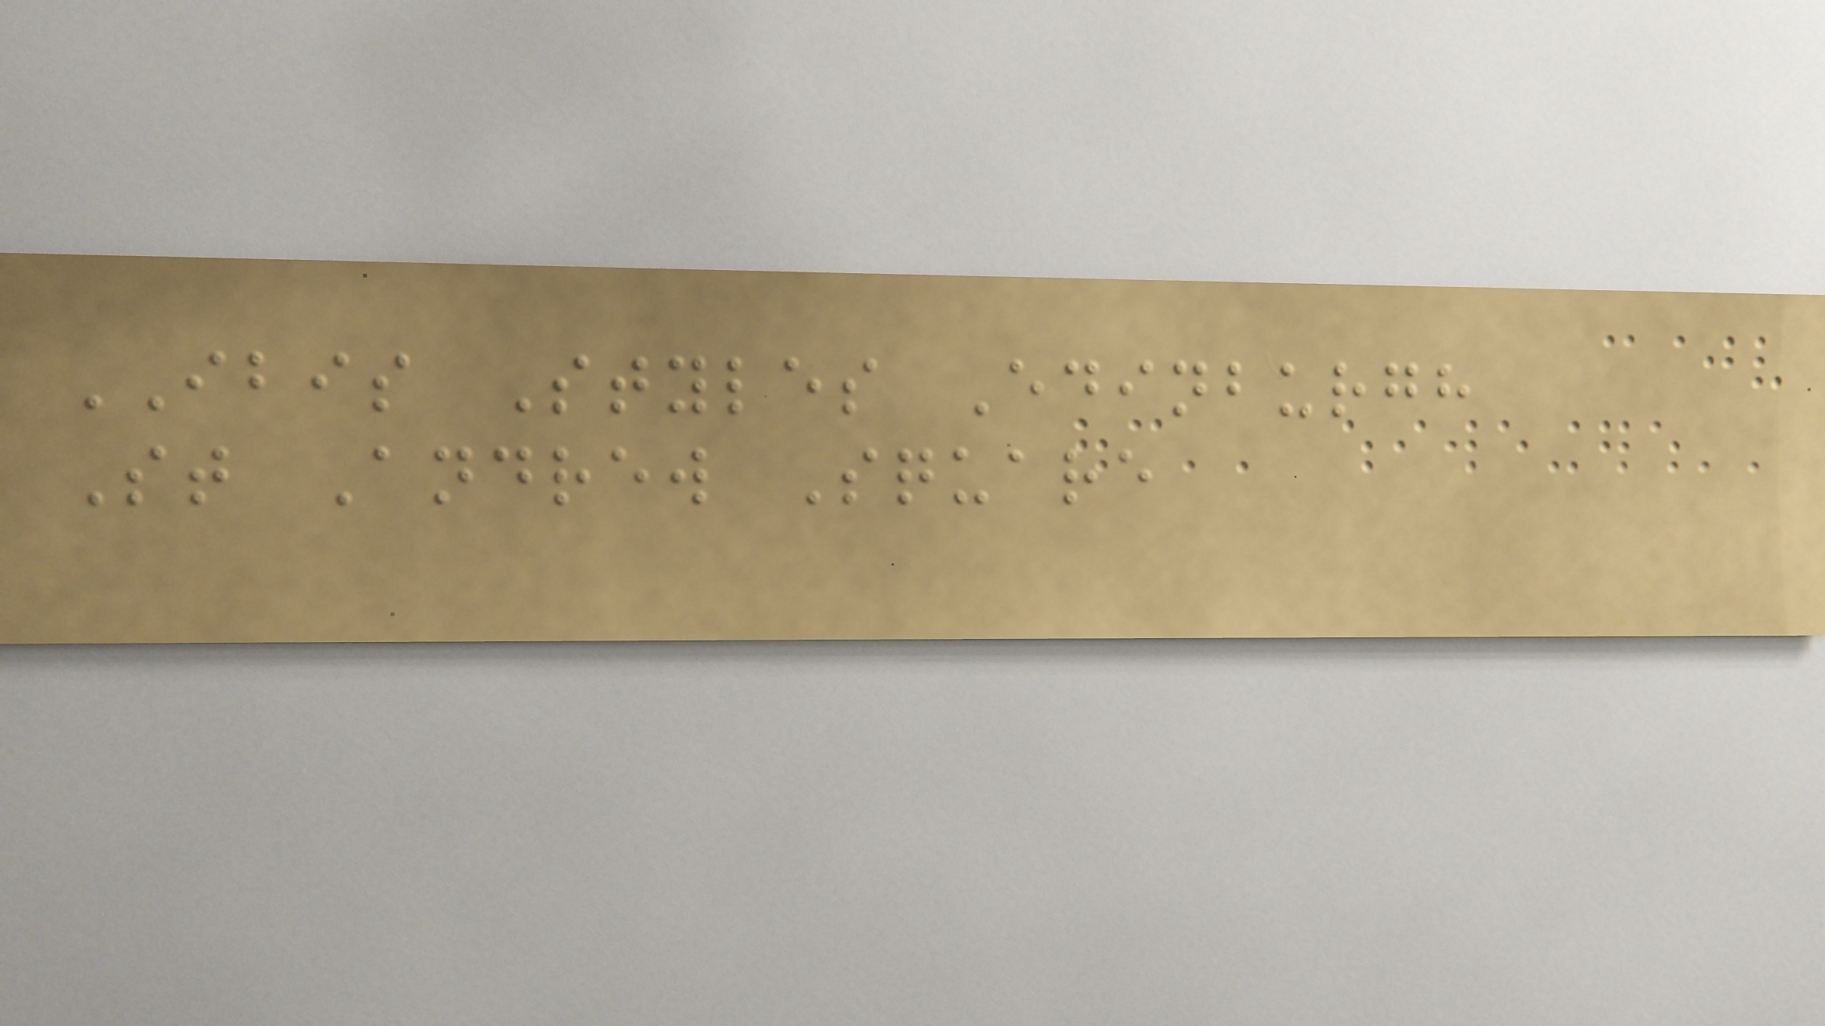IBIS Styles Edinburgh
St Andrew Square
